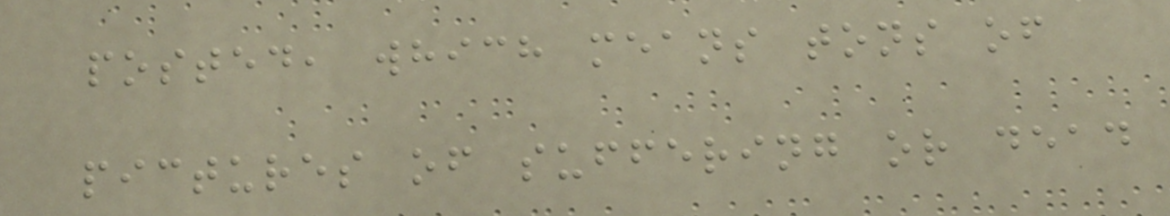posted, which means tons of
pictures of suffering or dead
